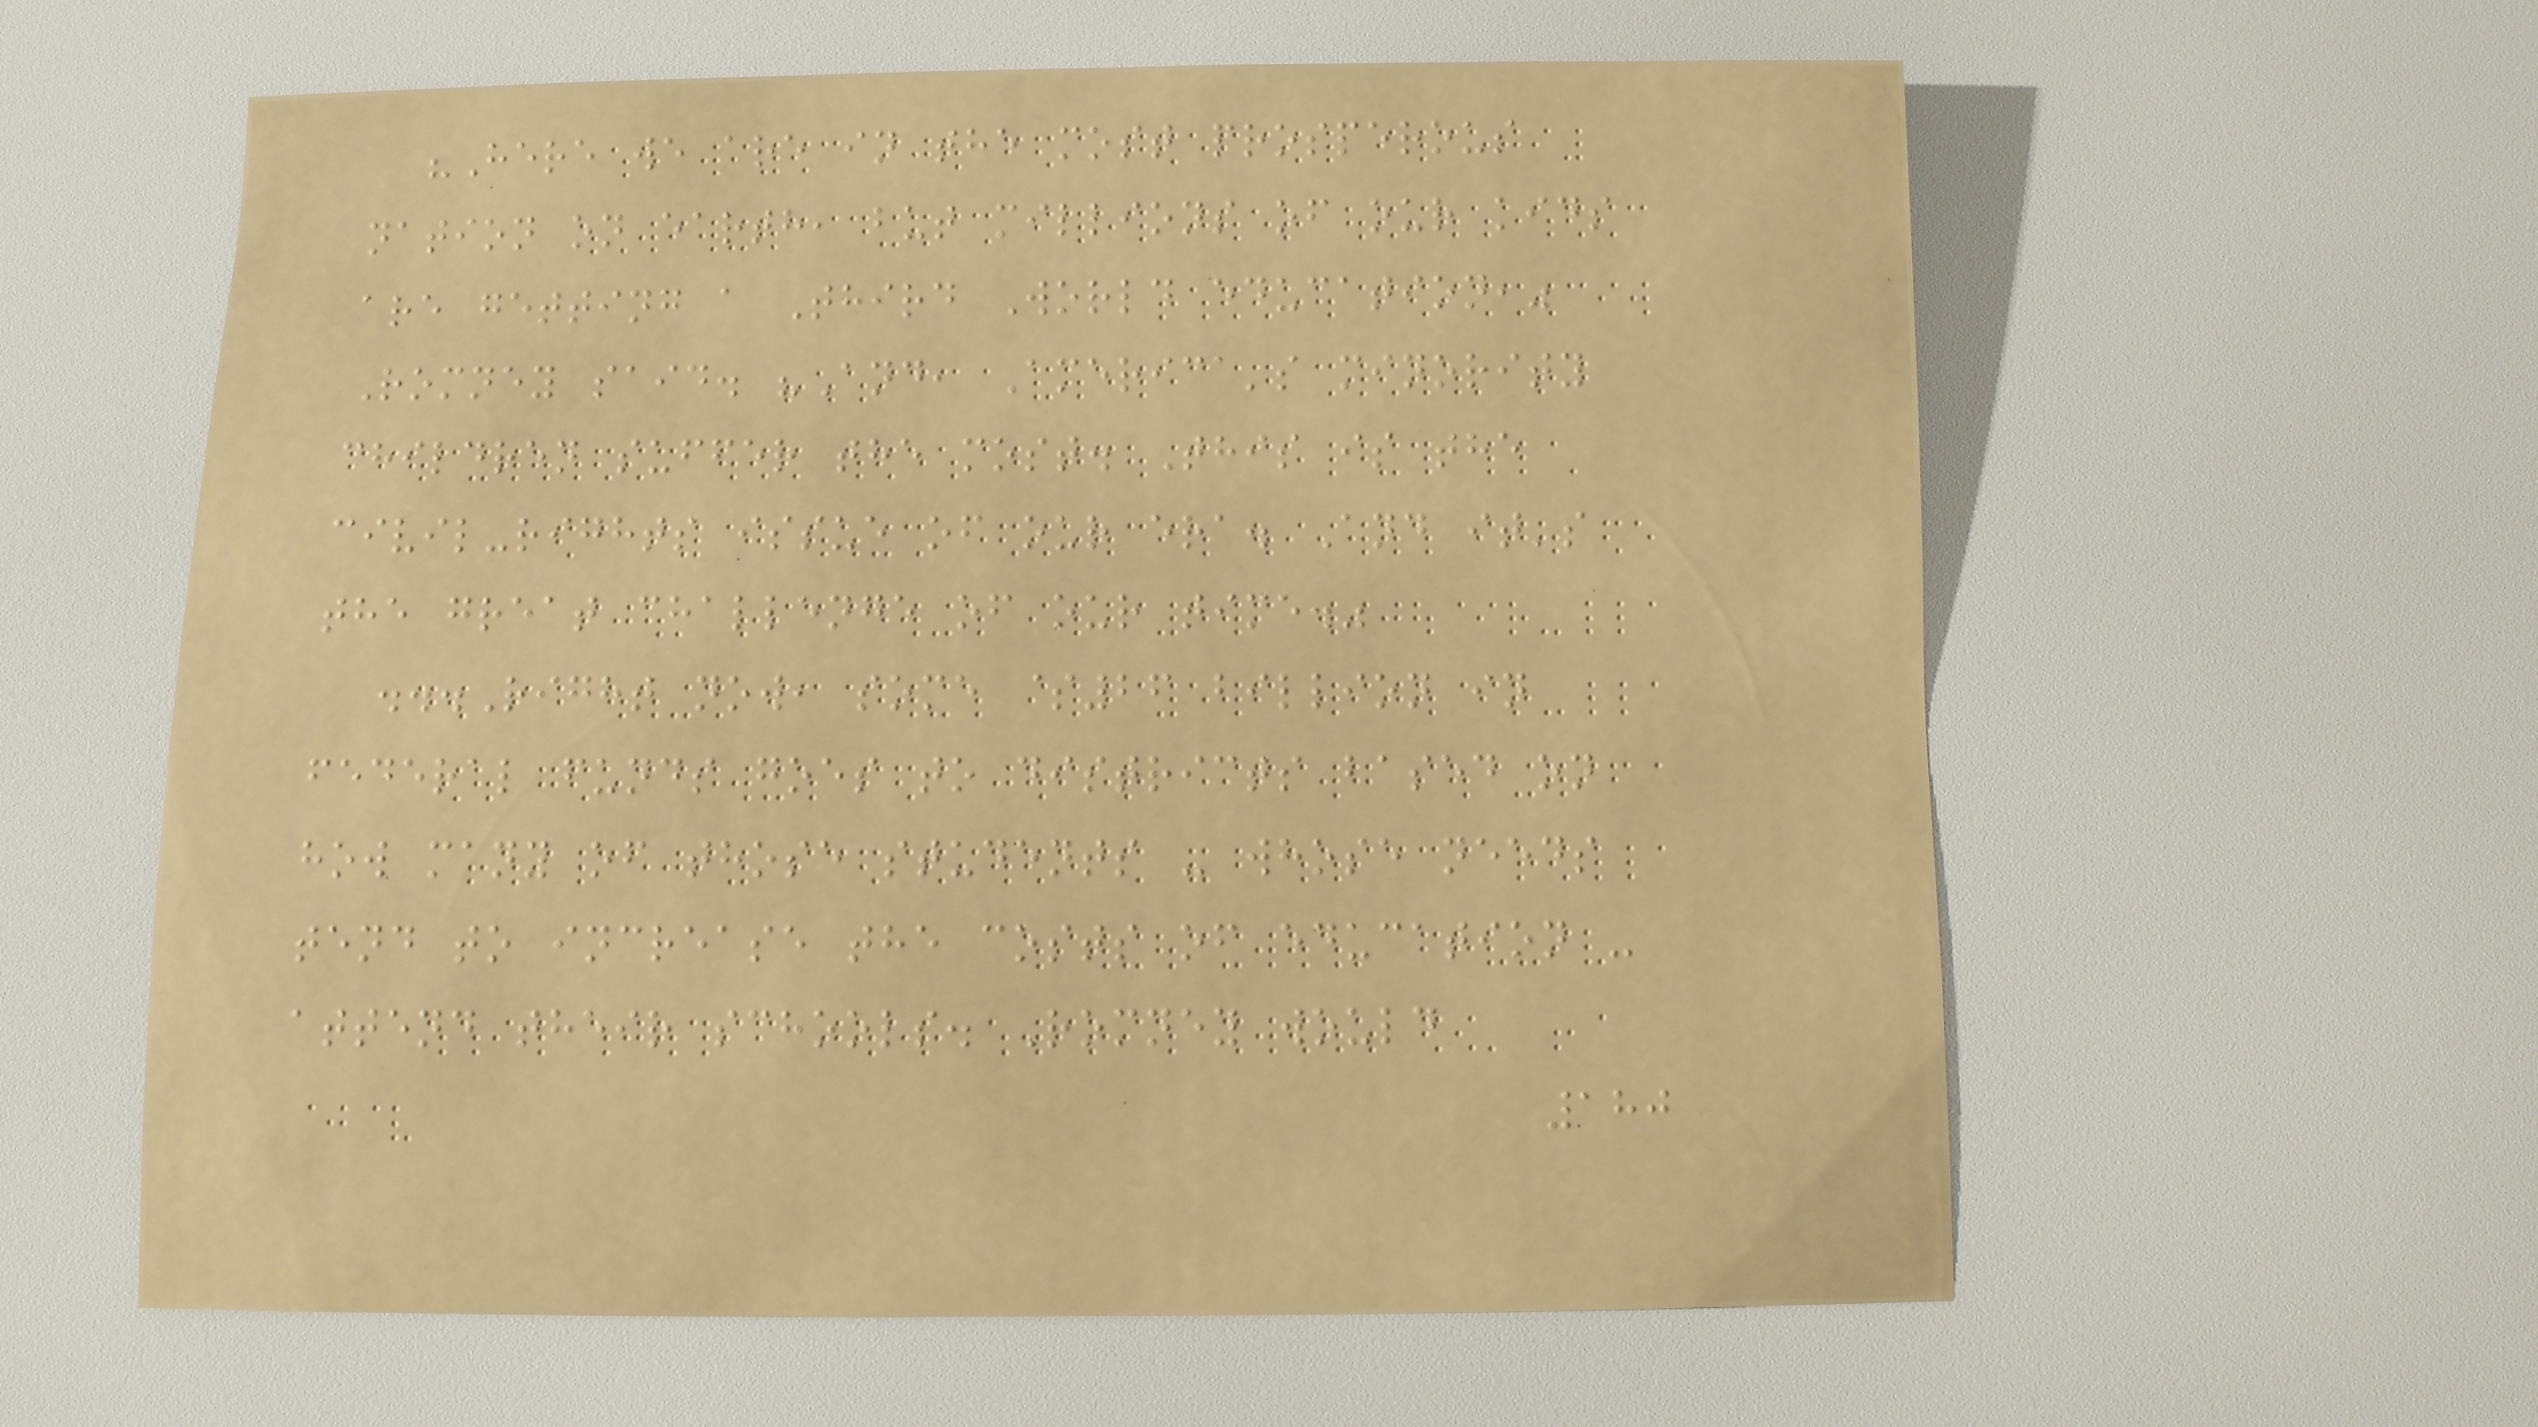"Here we are in the most prosperous
nation on earth, but millions of our kids
are getting a Third World education,"
Romney said. "And, America's minority
children suffer the most. This is the
civil-rights issue of our era. And it's
the great challenge of our time."
...Right now, some $26 billion in
federal funds goes to districts based on
how many of those students - whose needs
tend to increase the costs of education -
attend their schools. Romney would
180
